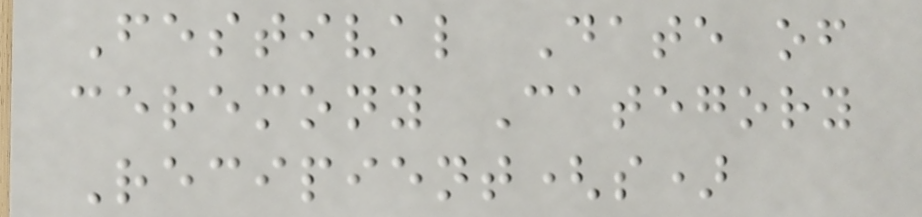Festival Date of
ceremony Category
Recipient(s)
